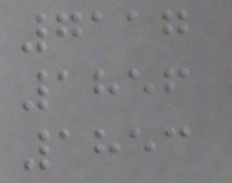7117
1856
1853
